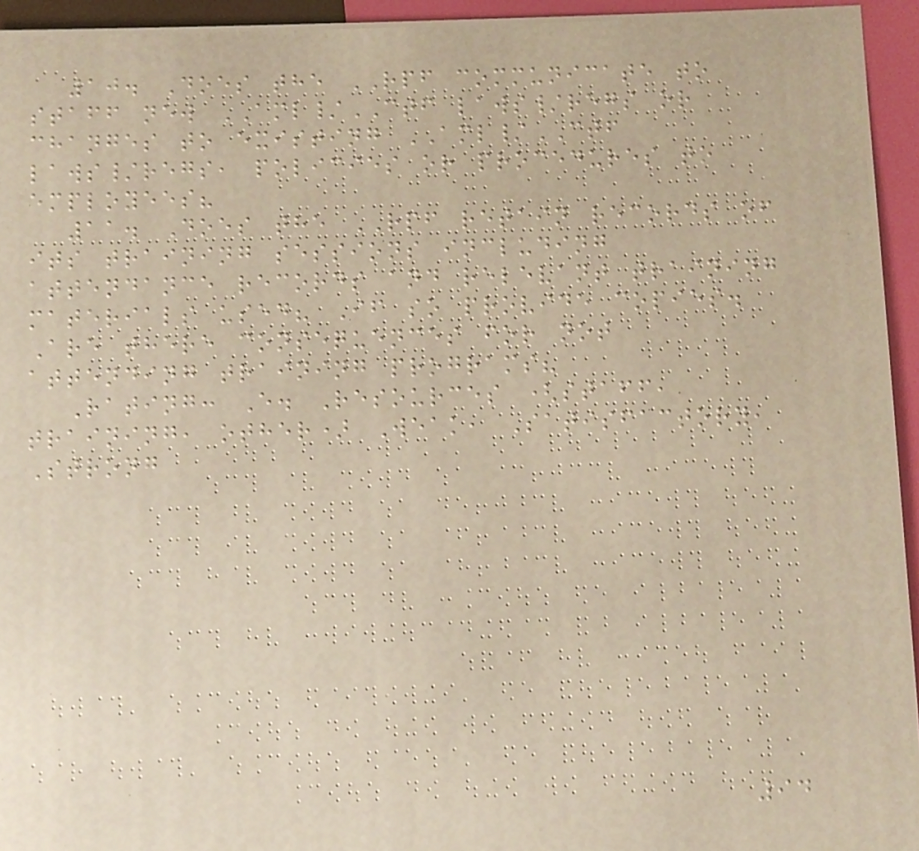10. Does the RPF communicate to
staff new AML/CTF laws/regs or
changes to existing AML/CTF
laws/regs, policies or procedures to
employees?
11. Does the RPF retain records of
its training sessions including
attendance records and relevant training
materials used? If so provide copies.
Are there consequences for not
attending training programs?
Rating: E. Resources (staff,
training, other) Weak, Satisfactory,
Strong
94
